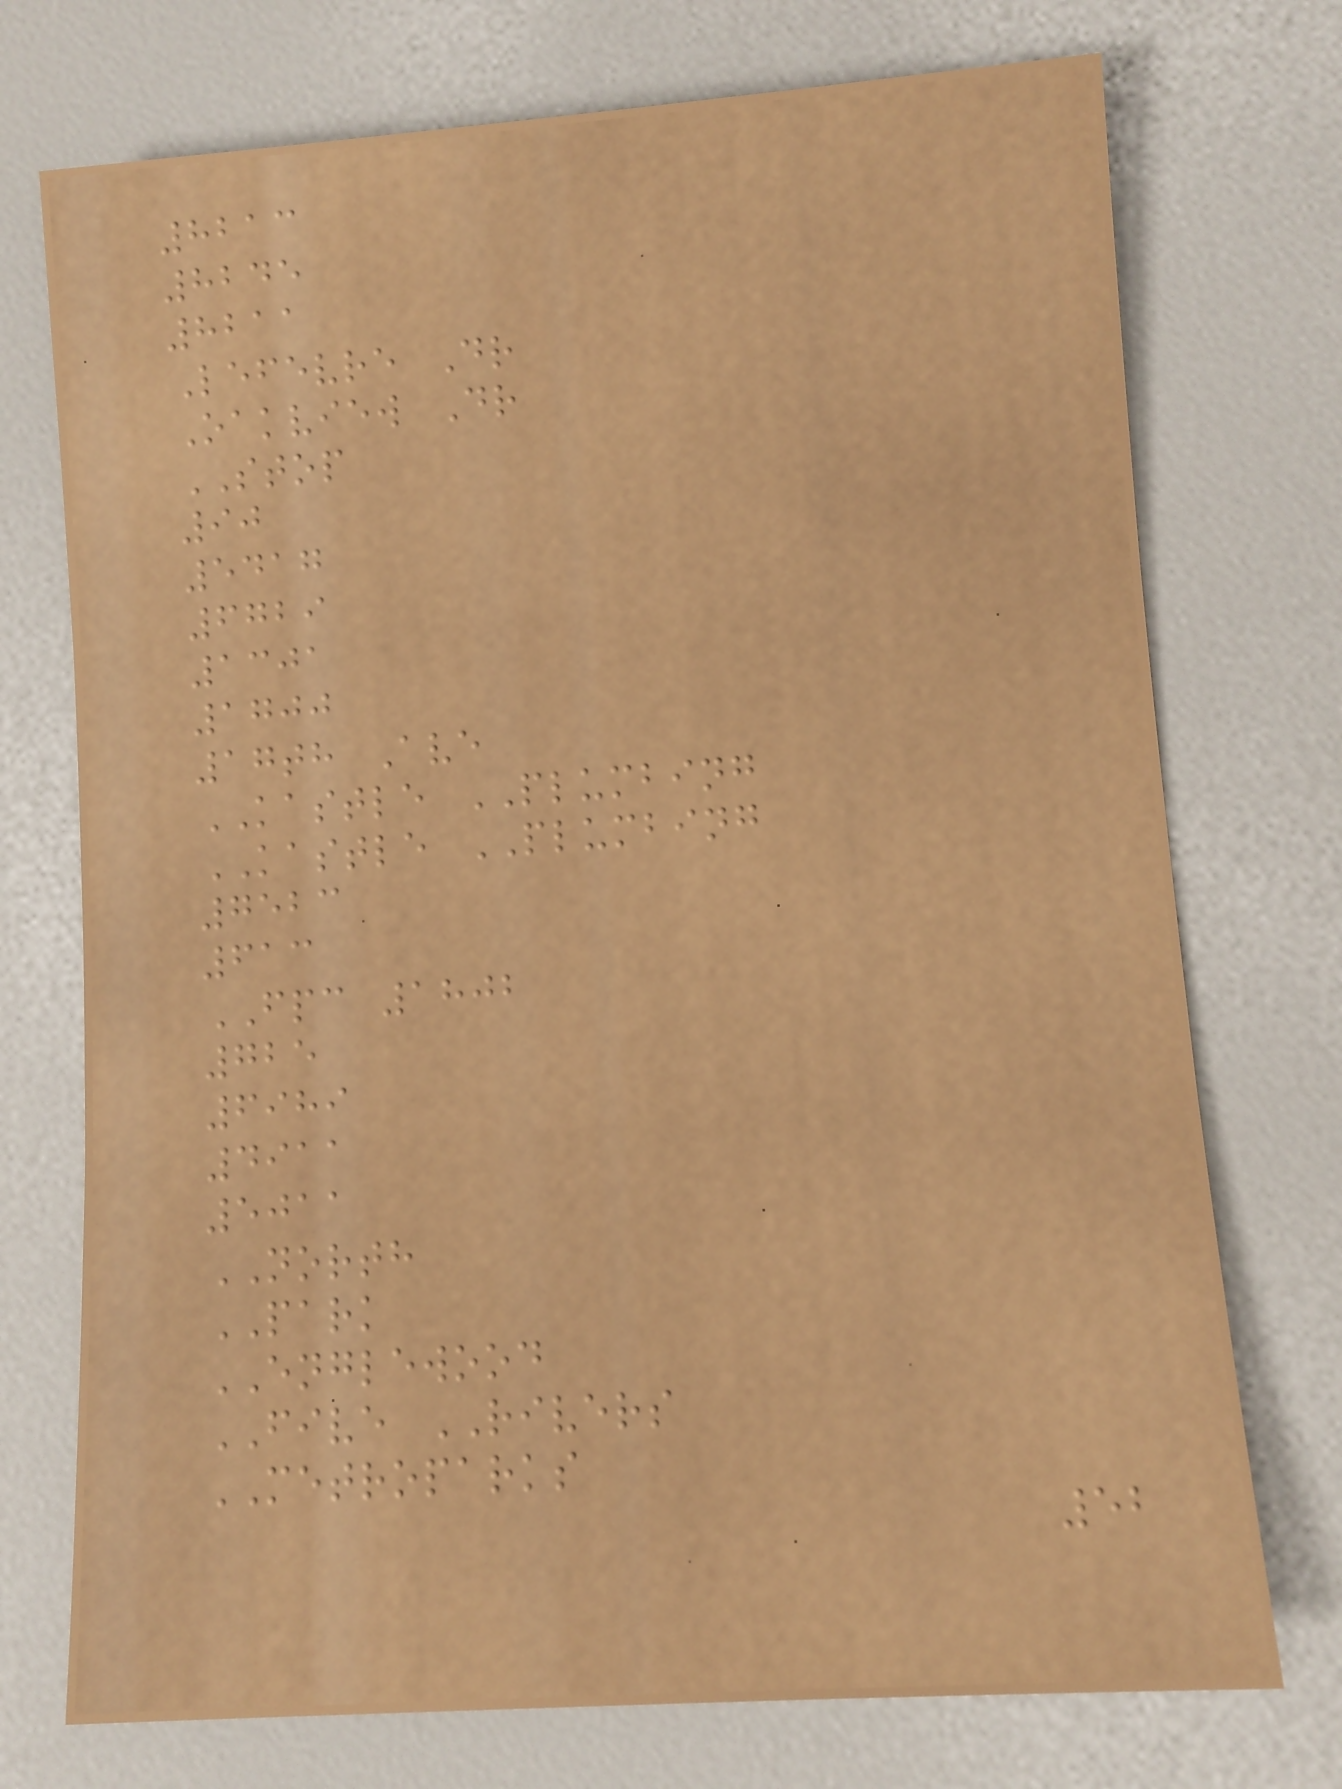8213
8245
8211
Lefevre Dr
Oakview Dr
STOP
90
5417
6729
1301
1700
17th Ave
KASTLE PLUMBING
KASTLE PLUMBING
7523
613
FPC 1802
725
6989
4911
5011
NORTH
PARK
ENGLEWOOD
FIVE RIVERS
METROPARKS
52
